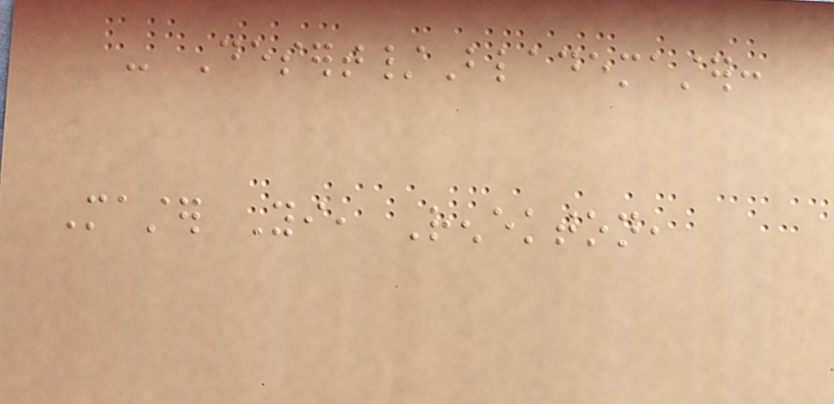- Desert/Blademaster:
Master Yi, Renekton,
